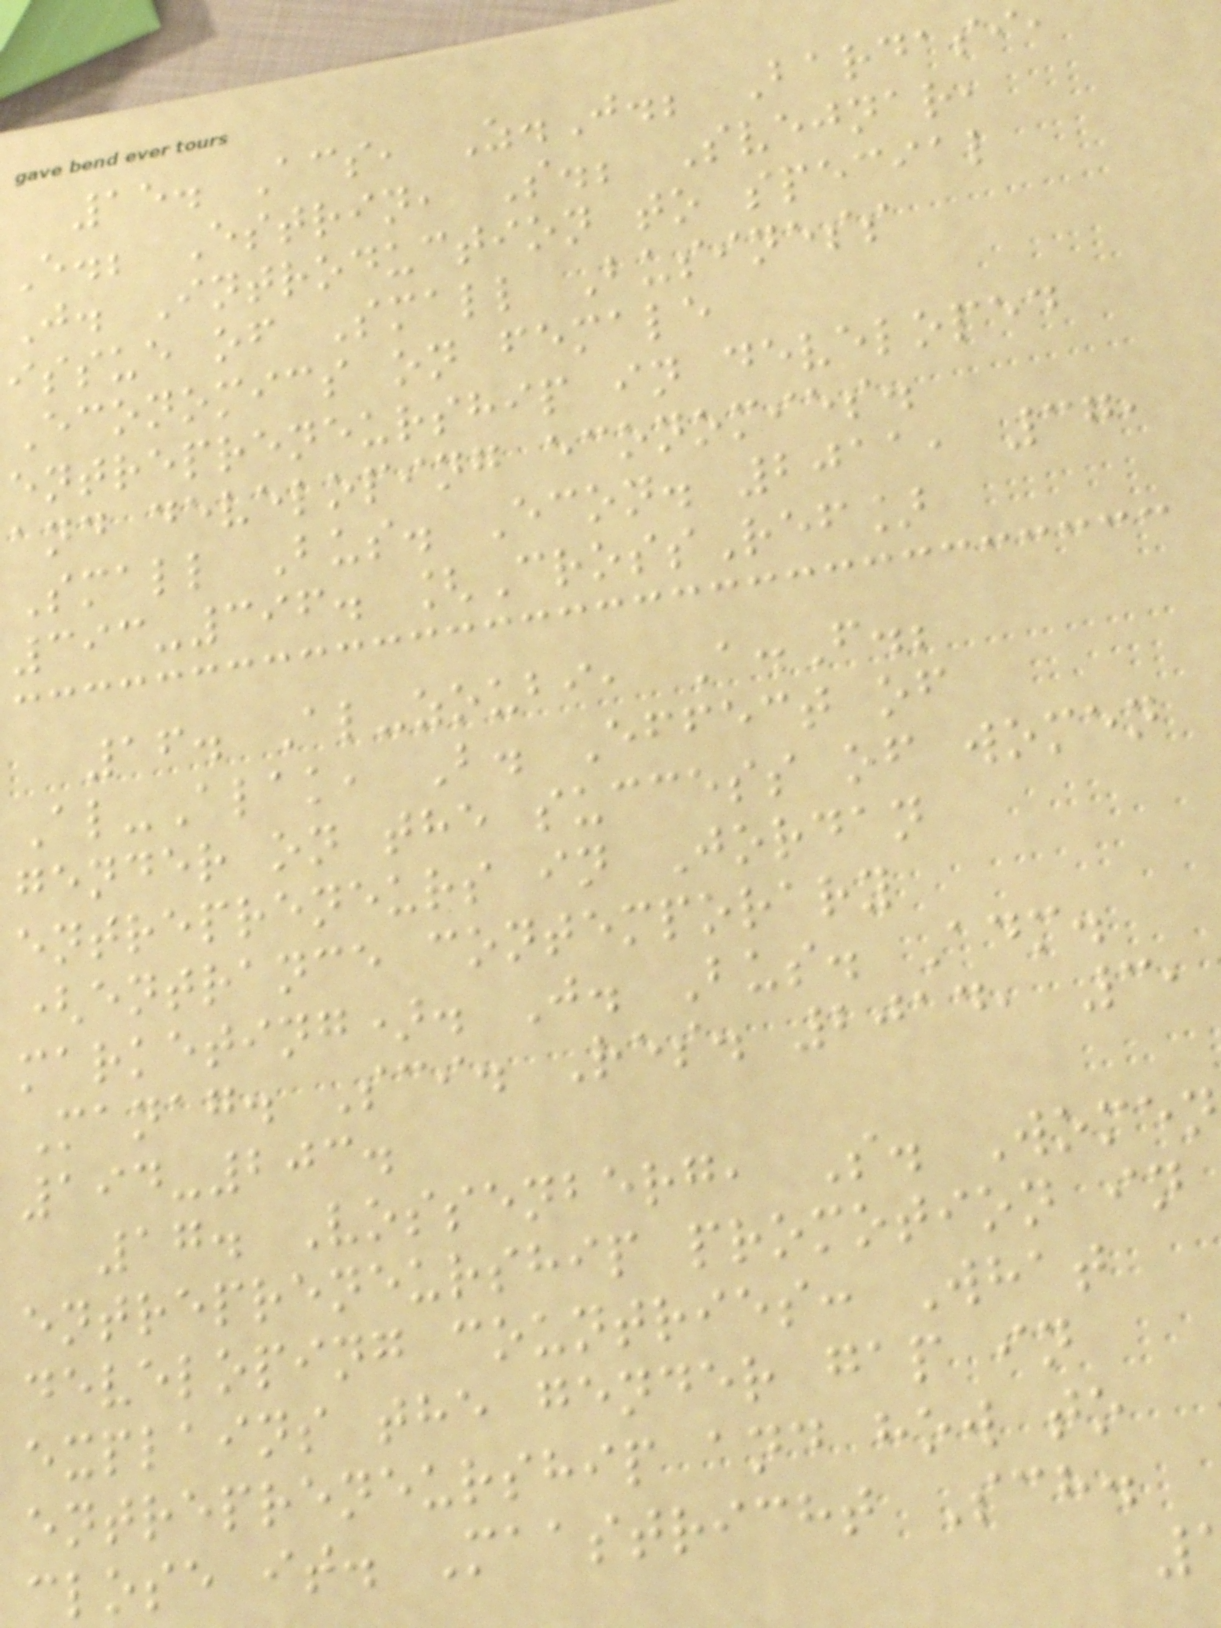15. Acs, Z.J.; Bardasi
E.; Estrin, S.; Svejnar,
J. Introduction to special
issue of Small Business
Economics on female
entrepreneurship in developed
and developing economies.
Small Bus. Econ. 2011, 37,
393-396. [CrossRef]
16. Al-zoubi, A.F.;
Al-Alak, B. Effect of
gender on the success of women
entrepreneurs in Jordan
(entrance contemporary
marketing). J. Bus. Adm.
Manag. Sci. Res. 2014, 3,
194-203.
17. Vossenberg, S. Women
entrepreneurship promotion in
developing countries: What
explains the gender gap in
entrepreneurship and how to
close it. Maastricht Sch.
